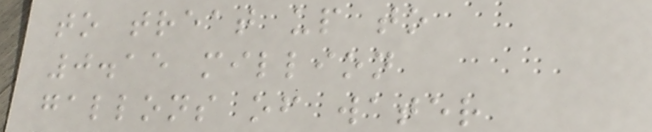to treat up to
0.15 million
gallons of water
